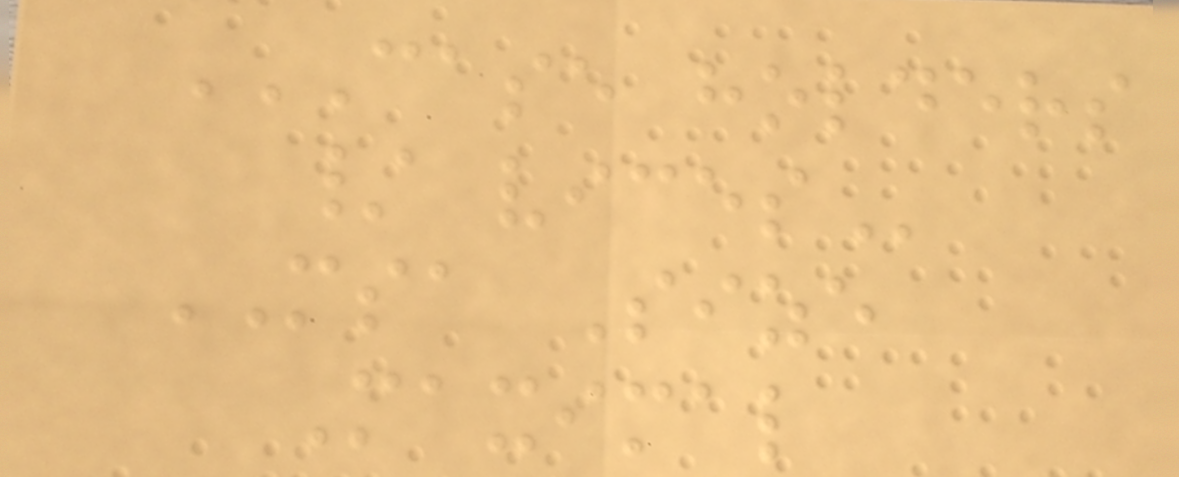CASE HOLDERS
/ VICES
MSA Size
Maximal
